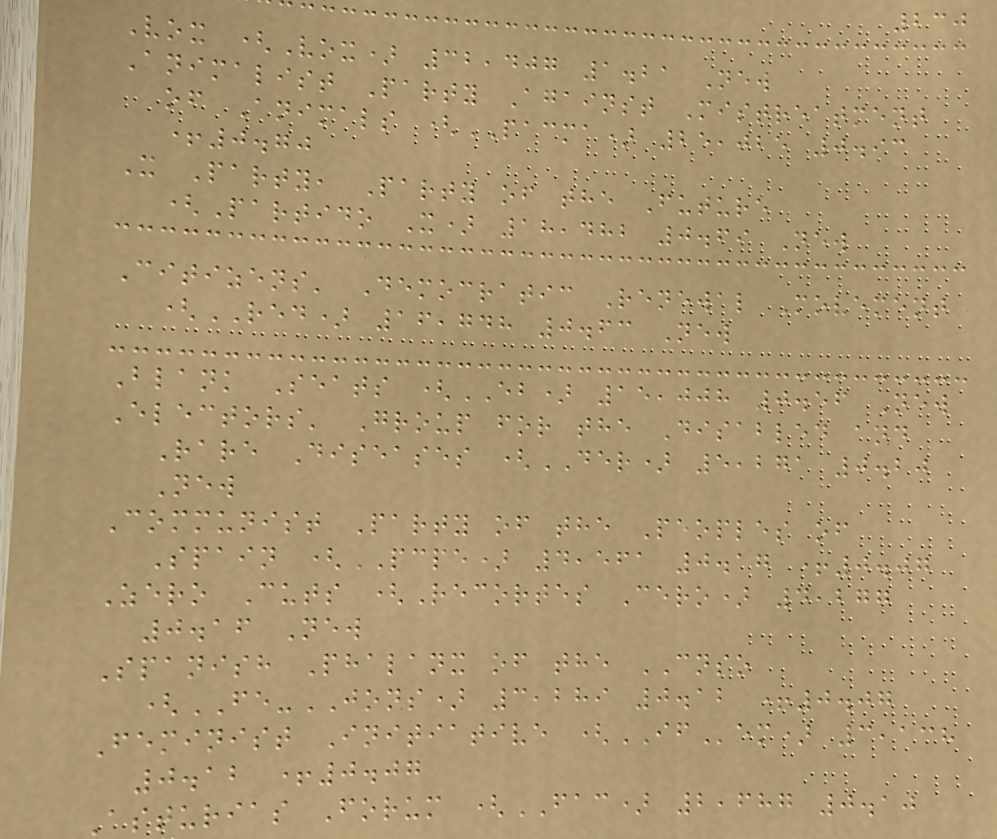230
Vox (Vox) 32,407 1.21 New
Animalist Party Against Mistreatment
of Animals (PACMA) 25,025 0.93
+0.70
X Party, Party of the Future
(Partido X) 18,482 0.69 New
Citizens' Democratic Renewal Movement
(RED) 16,748 0.63 New
Blank Seats (EB) 15,008 0.56 New
Electors' Group for the Disabled and
Rare Diseases (DER) 5,271 0.20
New
Communist Party of the Peoples of
Spain (PCPE) 4,561 0.17 +0.07
Zero Cuts (Recortes Cero) 4,277
0.16 New
Spanish Phalanx of the CNSO
(FE-JONS) 3,289 0.12 +0.07
Feminist Initiative (IFem) 3,138
0.12 +0.07
Asturias Forum (FAC) 2,687 0.10
